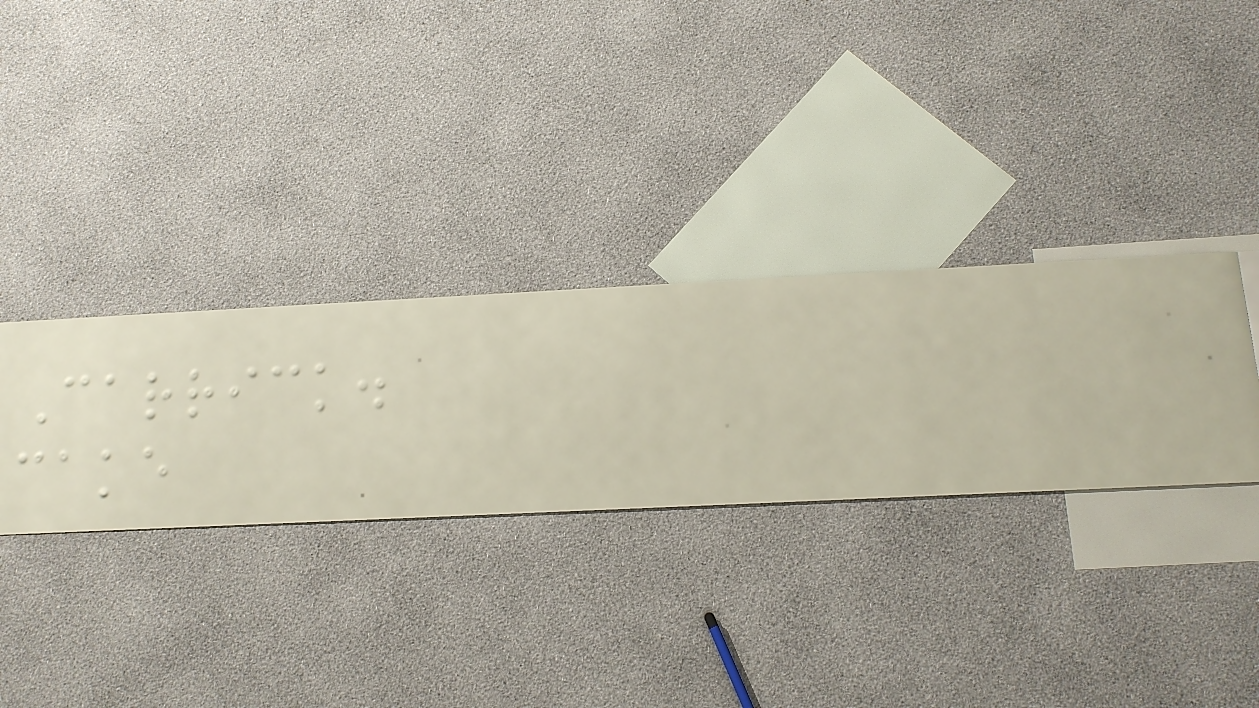Carrick.
cake
